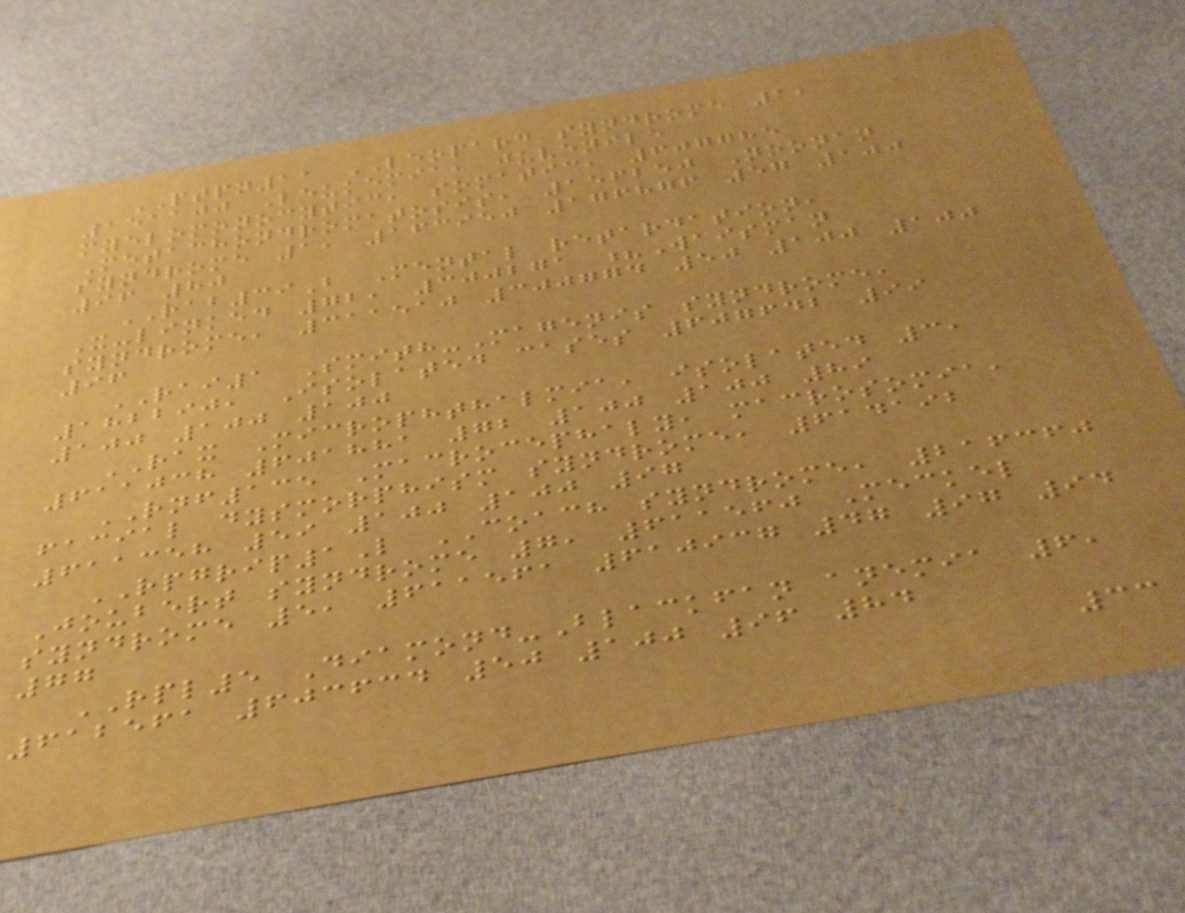PTPN11 LEOPARD syndrome 1,
151100 Leukemia, juvenile
myelomonocytic, somatic, 607785
Metachondromatosis, 156250 Noonan
syndrome 1, 163950 176876 57 100
96 80
RAB39B Mental retardation,
X-linked 72, 300271 ?Waisman
syndrome, 311510 300774 50 100 100
96
RAI1 Smith-Magenis syndrome,
182290, Isolated cases 607642 99
100 100 100
RAX Microphthalmia, isolated 3,
611038 601881 72 100 100 89
RNF135 Macrocephaly, macrosomia,
facial dysmorphism syndrome, 614192
611358 59 100 100 97
RPGRIP1L COACH syndrome, 216360
Joubert syndrome 7, 611560 Meckel
syndrome 5, 611561 610937 47 97 94
77
RPL5 Diamond-Blackfan anemia 6,
612561 603634 50 100 96 84
33
